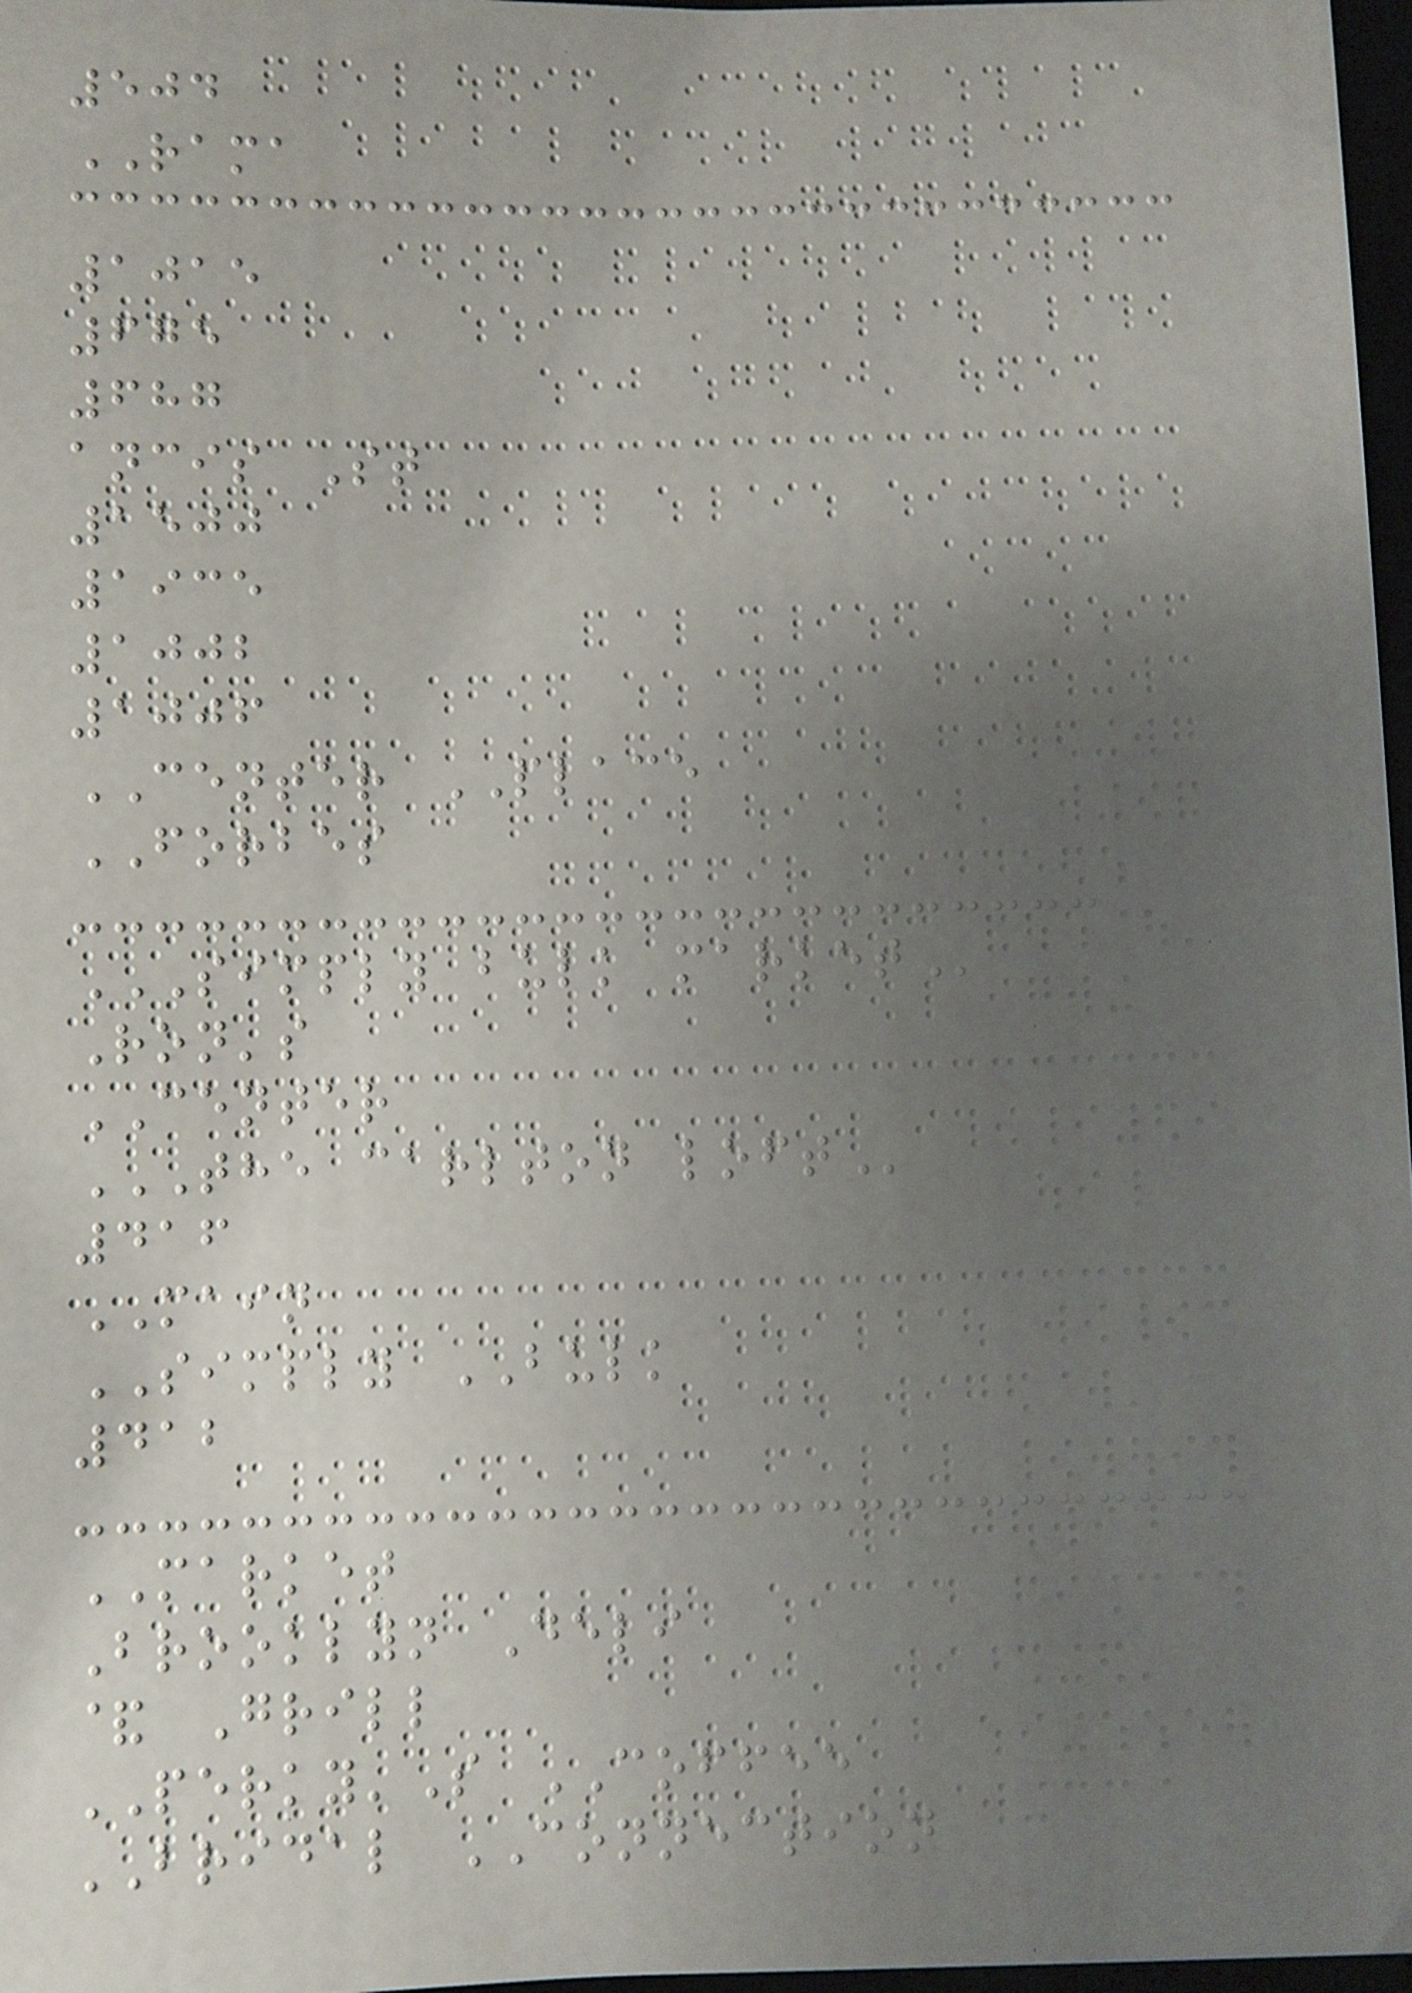504
RAMA
1015
675
687
ancis St
1500
1935
1002
1006
CENTER PLACE
FORBES
SIMPLY BULK MARKET
Ron's
CENTER
THE CARLTON LOFT
416
MAIN
SIMPLY BULK
412
MARKET
Brooklyn Deli
& Grill
PERKY'S COFFEE
BRIDAL CONNECTION
